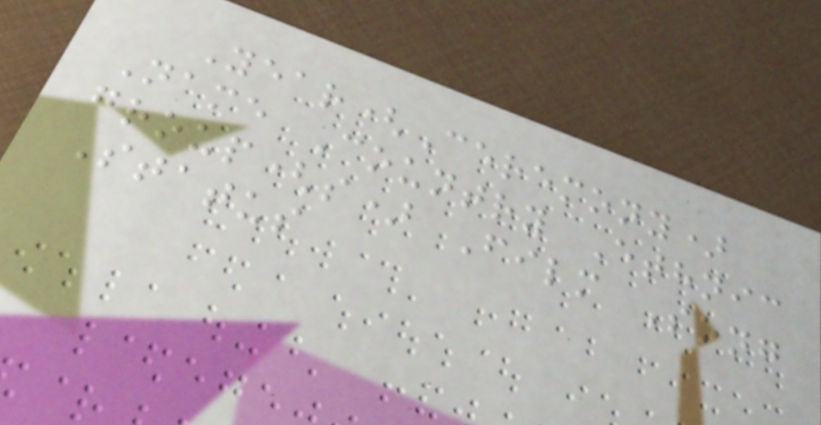Year(Ceremony)
Name Country Ethnic
group(s) Film Song
Status
